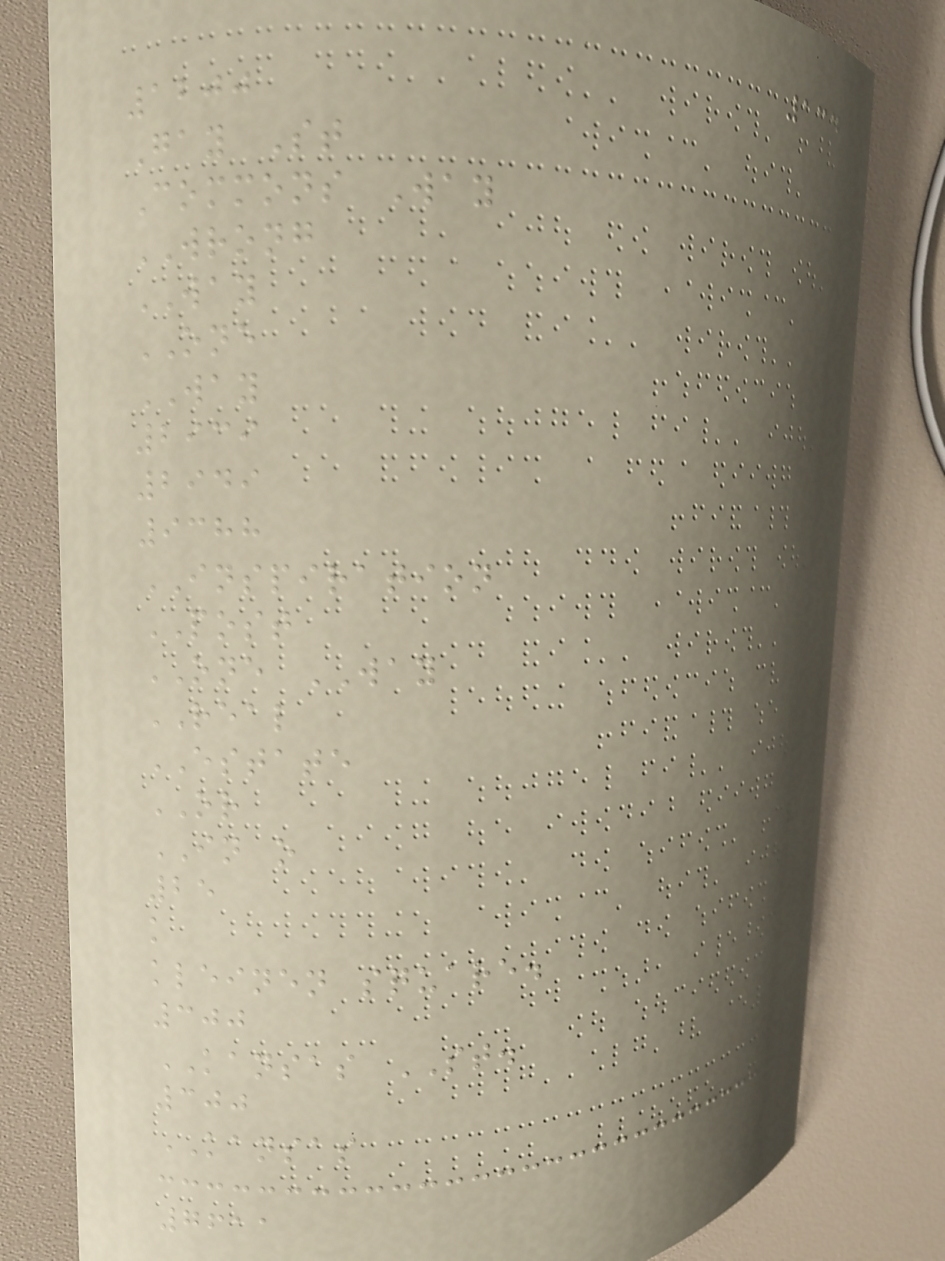134
1200
Gay St
Commons Way
WRONG
WAY
ONE
WAY
2939
2949
9388
INSPIRATION
POST
ONE WAY
REAL
ESTATE
OR
IN o
25
k
kleinen square.
300
KANSAS ST.
300
KANSAS
7611
